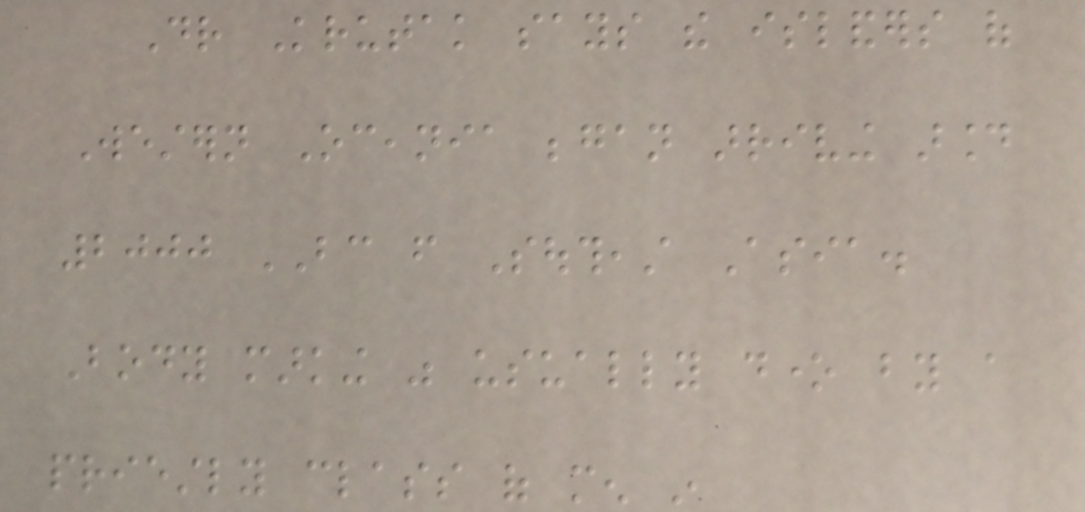Dr Krutak says the islanders of
Western Oceania began arriving around
2000 BC from Southeast Asia.
Body marking was usually done by a
priestly class of men in
